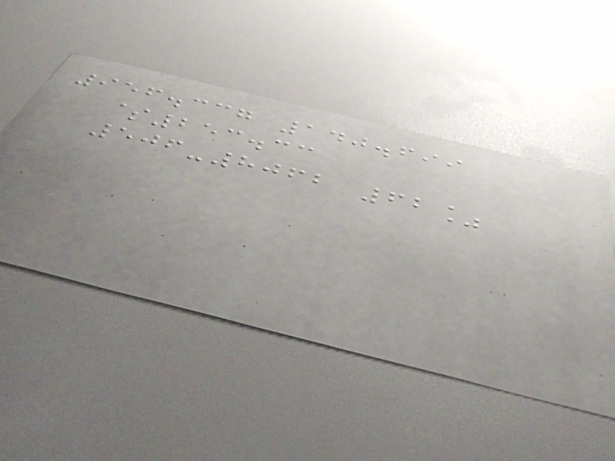956.337 140.699
$253.33
506-8062 62%
